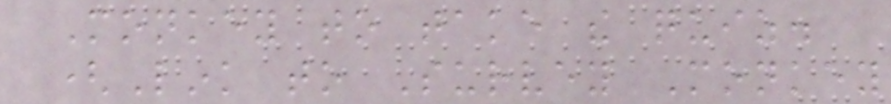Monkey to take the quiz.
(Link to Survey Monkey
